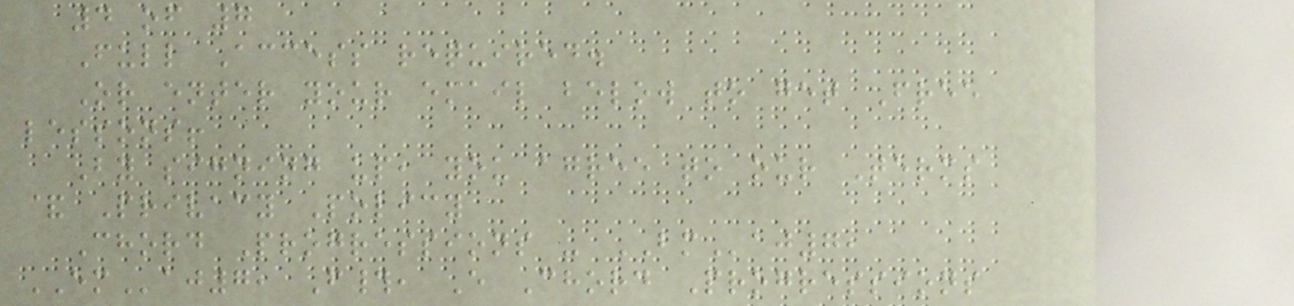4 of 7
Full Access required.
Or enter your email below to get Free
lessons!
By signing up, you agree to our Terms
& Privacy Policy
Chord Progressions - BMaj7,
EMaj7, F#, E Chord Progressions
